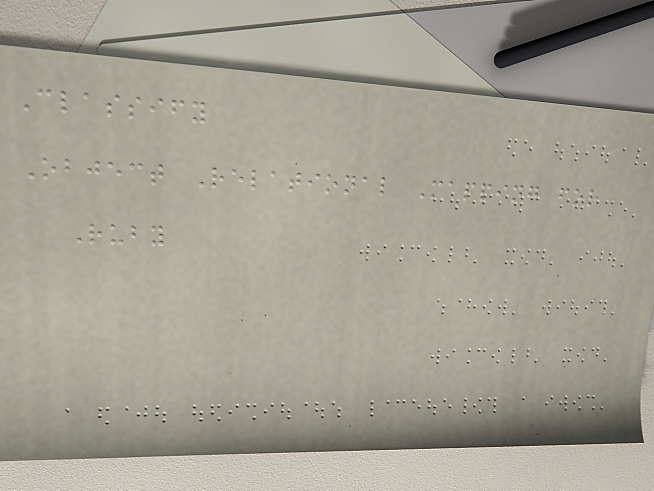Classify
Object Relational Mapping for
Ruby
